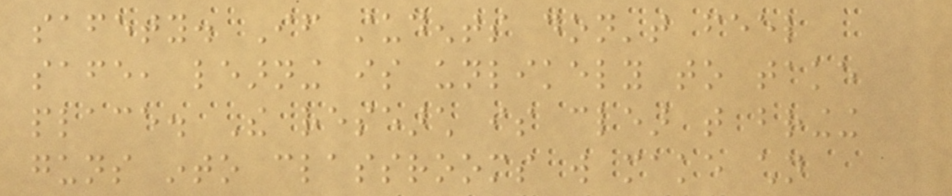safety. If students don't feel
safe, learning is unlikely to take
place. The research is clear that bringing
guns into classrooms will make children
